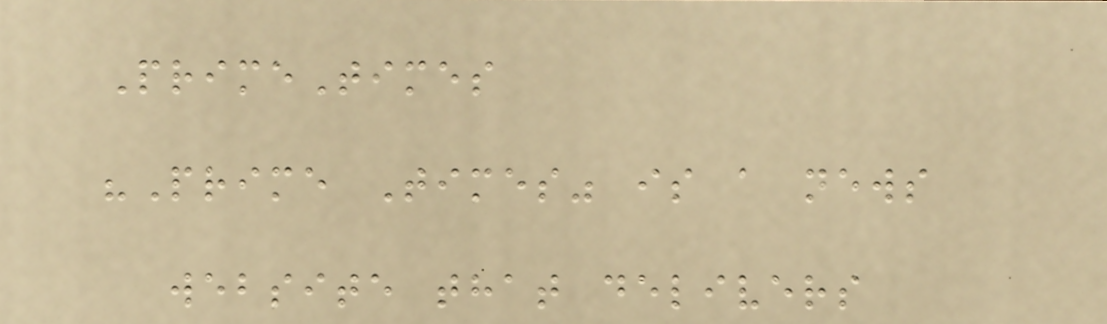PrimeTimes
"Prime Times" is a news
website that delivers
